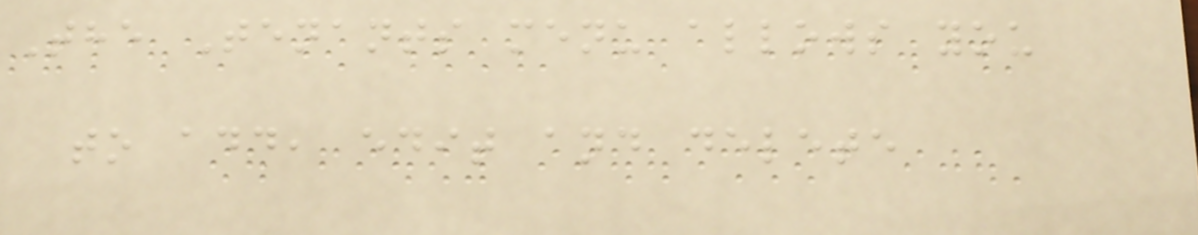The Tenants menu allows you
to add, edit and delete
